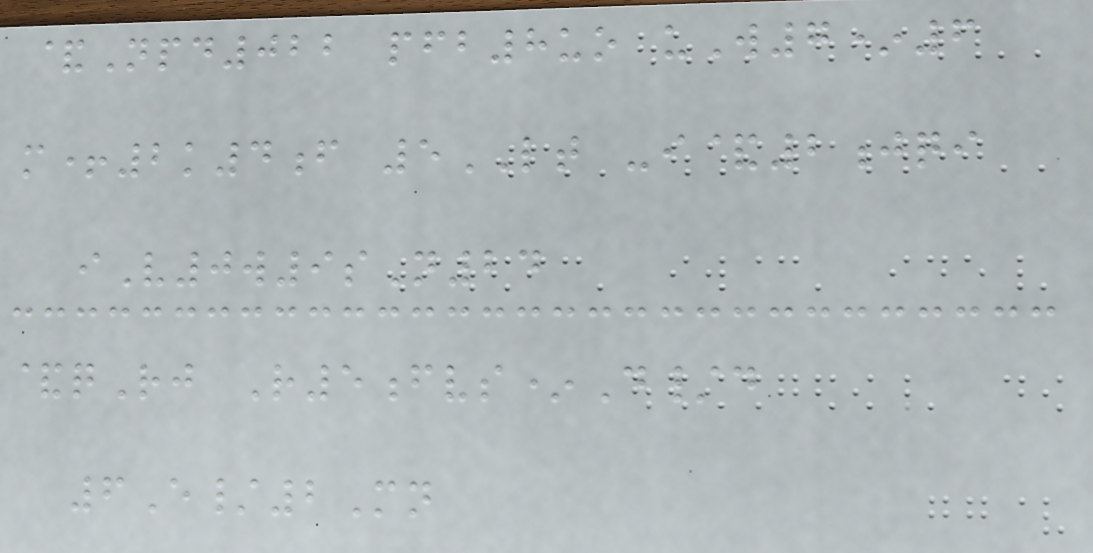&Npd022 pfb8uo uW7*6
m+2k4f 5LT -i&2jqi
iV0w9sN24
&qRj R5fvs*D/d
6E/2Mn
